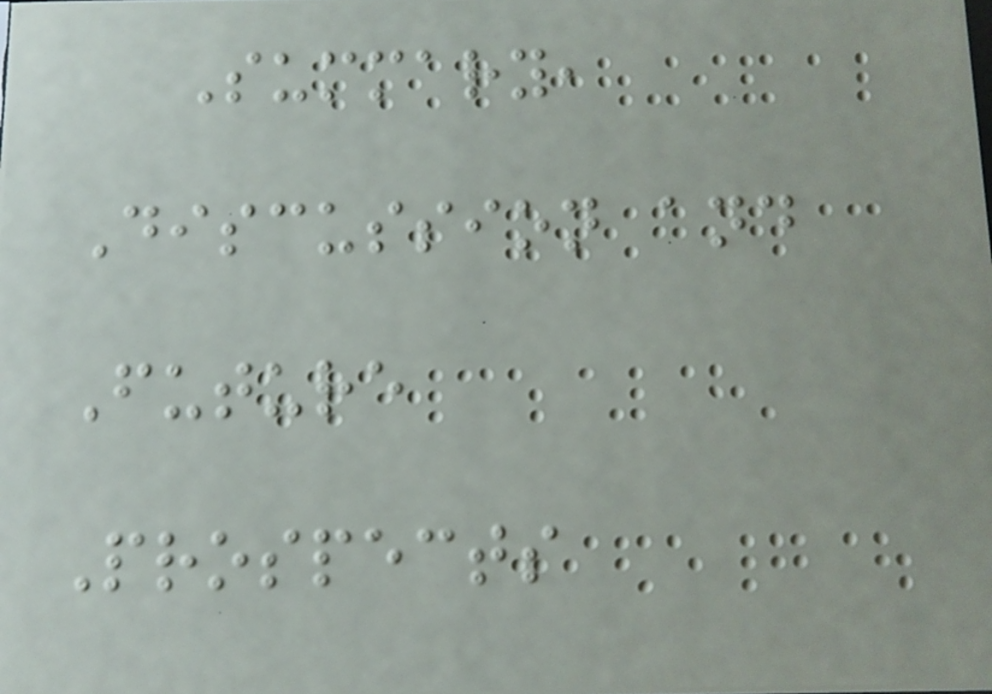Summary,
Discussion and
Future
Prospects
